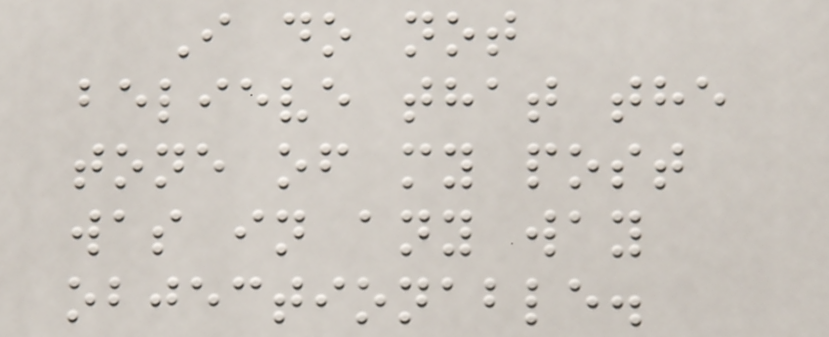I do not
believe that the
tone of my post
was in any way
objectionable.
